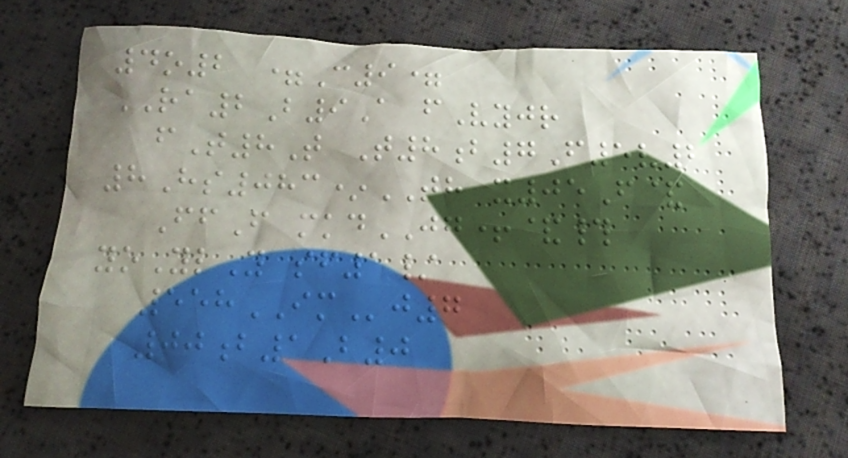4o2 =C9=
RA2B9A fVyjr
fT8T T8b7F5v2
8Hs083*TH x05F&
FfF mkdJG+&#
yoYlY sf1/
558IMj7
00b1B0
